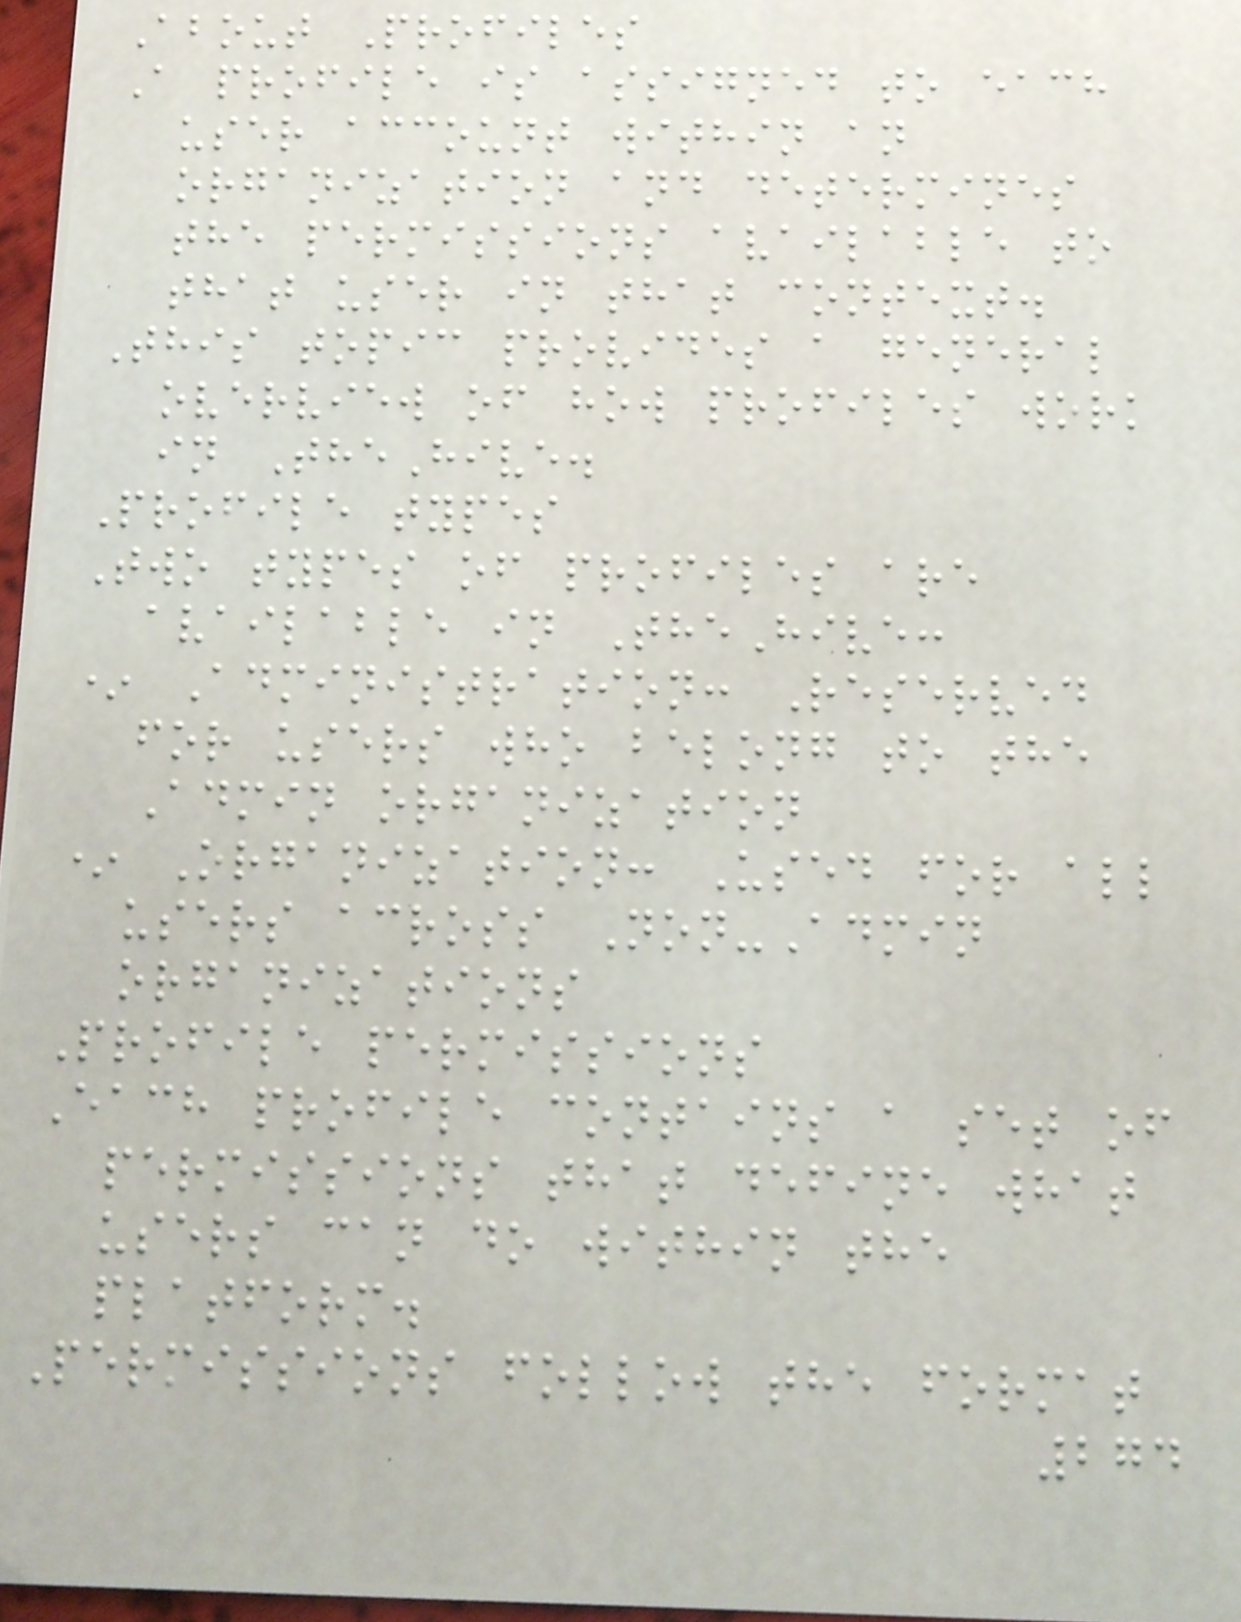About Profiles
A profile is assigned to each
user account within an
organization and determines
the permissions available to
that user in that context.
This topic provides a general
overview of how profiles work
in TheHive.
Profile types
Two types of profiles are
available in TheHive:
* Administration: Reserved
for users who belong to the
Admin organization
* Organization: Used for all
users across Non-Admin
organizations
Profile permissions
Each profile contains a set of
permissions that define what
users can do within the
platform.
Permissions follow the format
274
